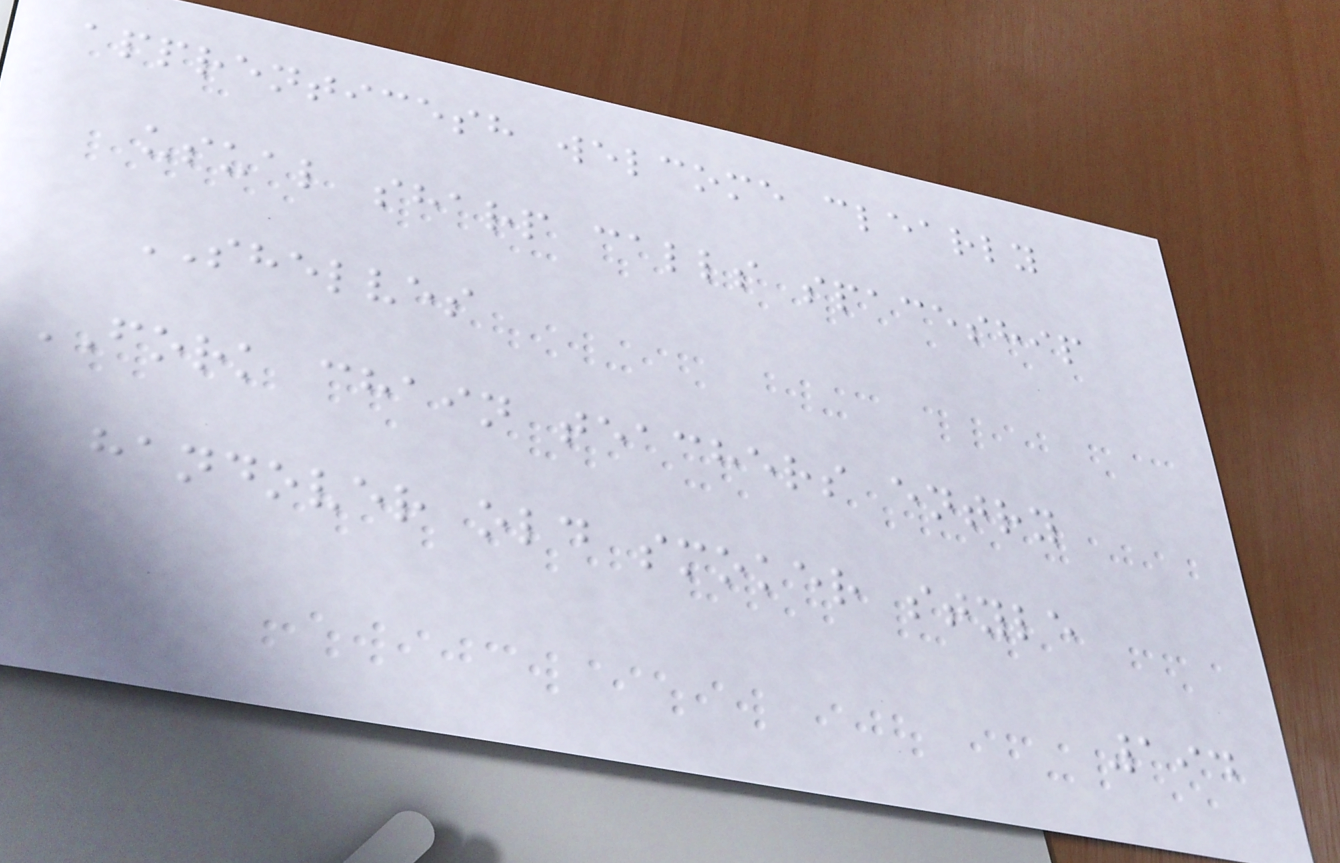apprenticesh welcome clearly
usual sharp calls spaceship
SHELVES
FORK chain teachers entry
handover old smoker style
194
